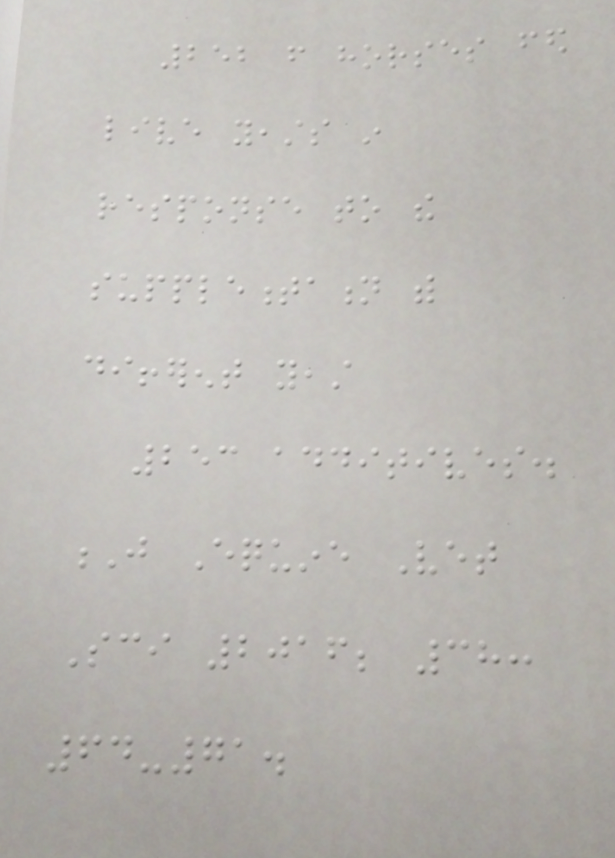252 from horses fed
live yeasts in
response to the
supplementation with
different yeast
253 additives.
J Equine Vet
Sci 2016; 38:
64-71.
